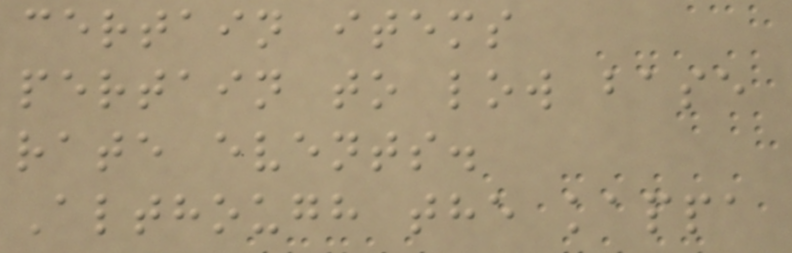certain items
pertain to low base
rate events.
Although the kappa
